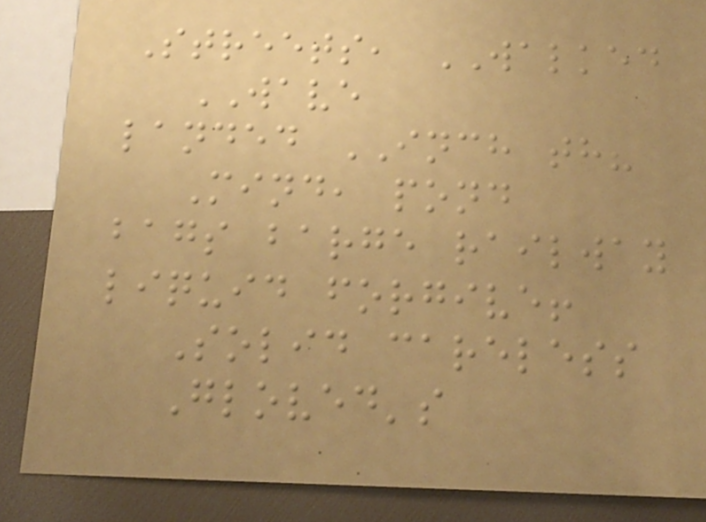Streets, WALKED
WAVE
landed INCH th?
Mind, pond
bags barge railway
liquid forgive!
Solid careless
Gloved's
